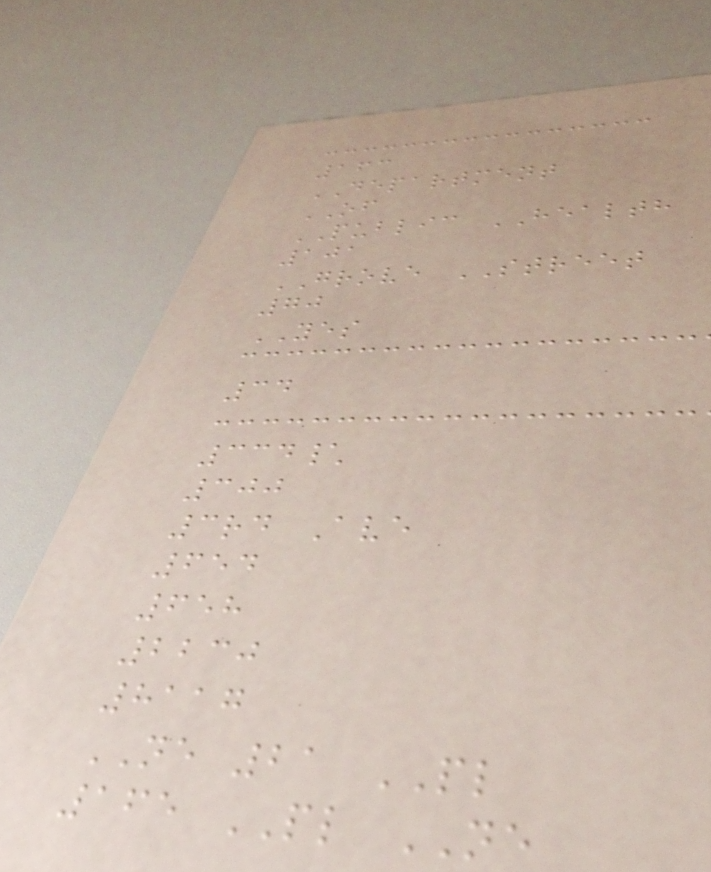163
DEPARTMENT
OF
PUBLIC HEALTH
101
GROVE STREET
70
YES
34
334\
300
3rd Ave
654
658
2230
8117
NE 21 PL
165 PL NE
